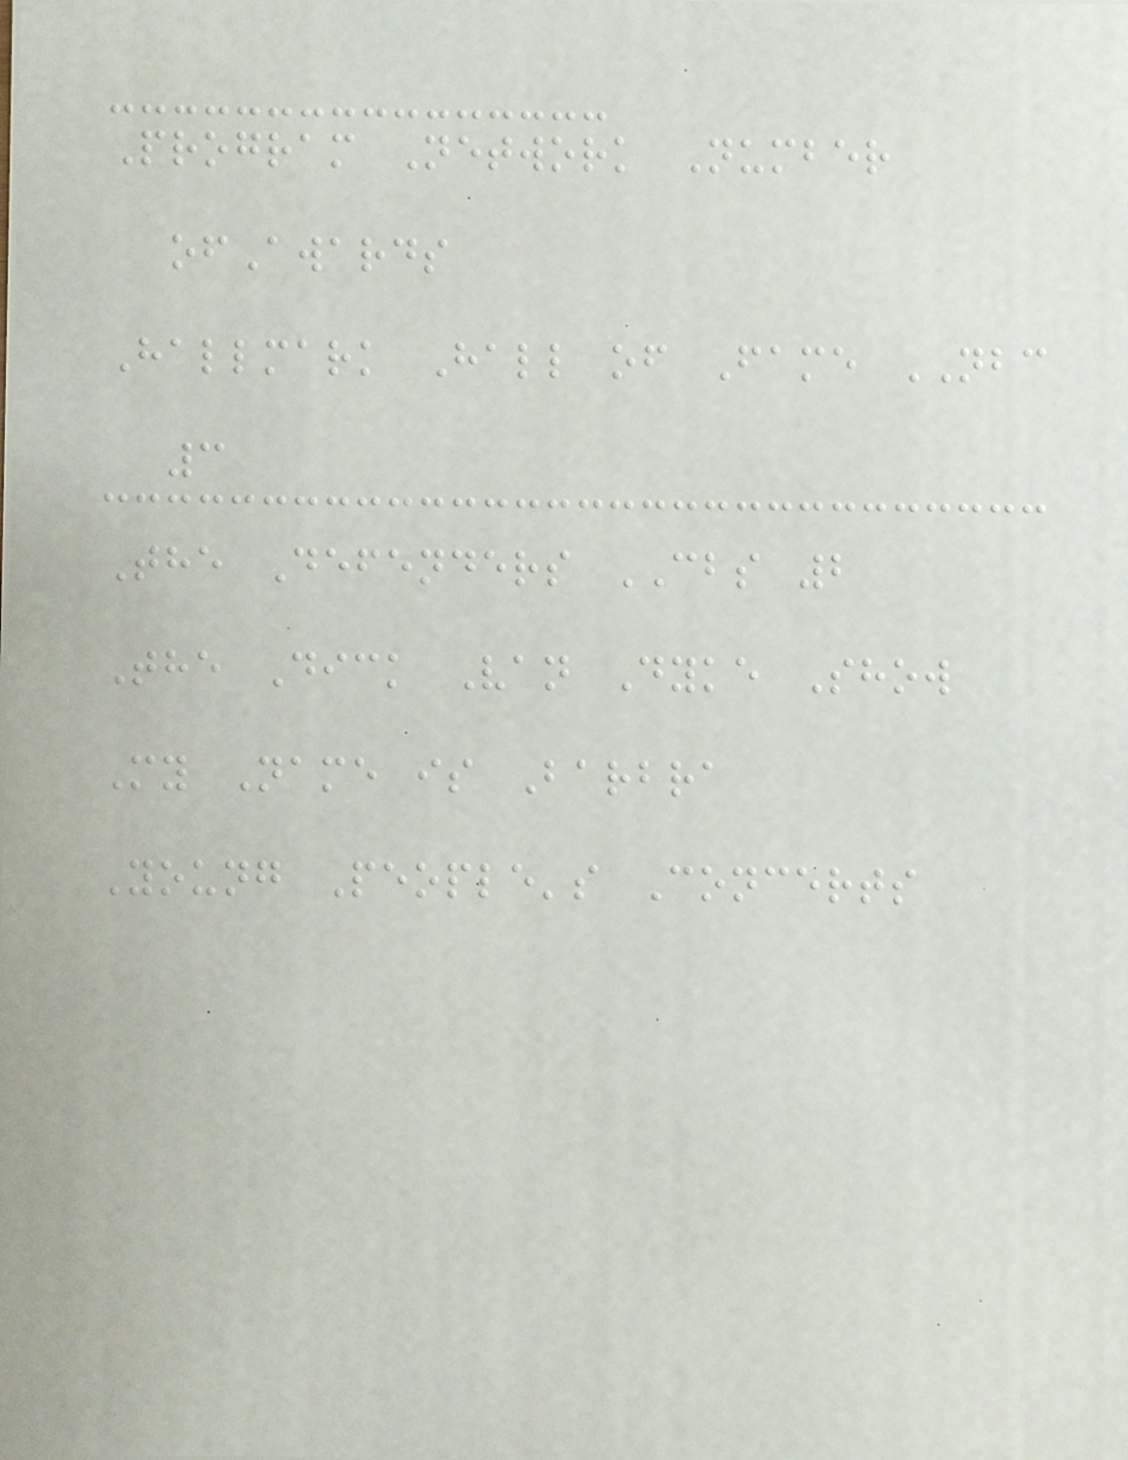Program Network Number
ofAwards
Hallmark Hall of Fame NBC
3
The Defenders CBS 2
The Dick Van Dyke Show
My Name is Barbra
Young People's Concerts
